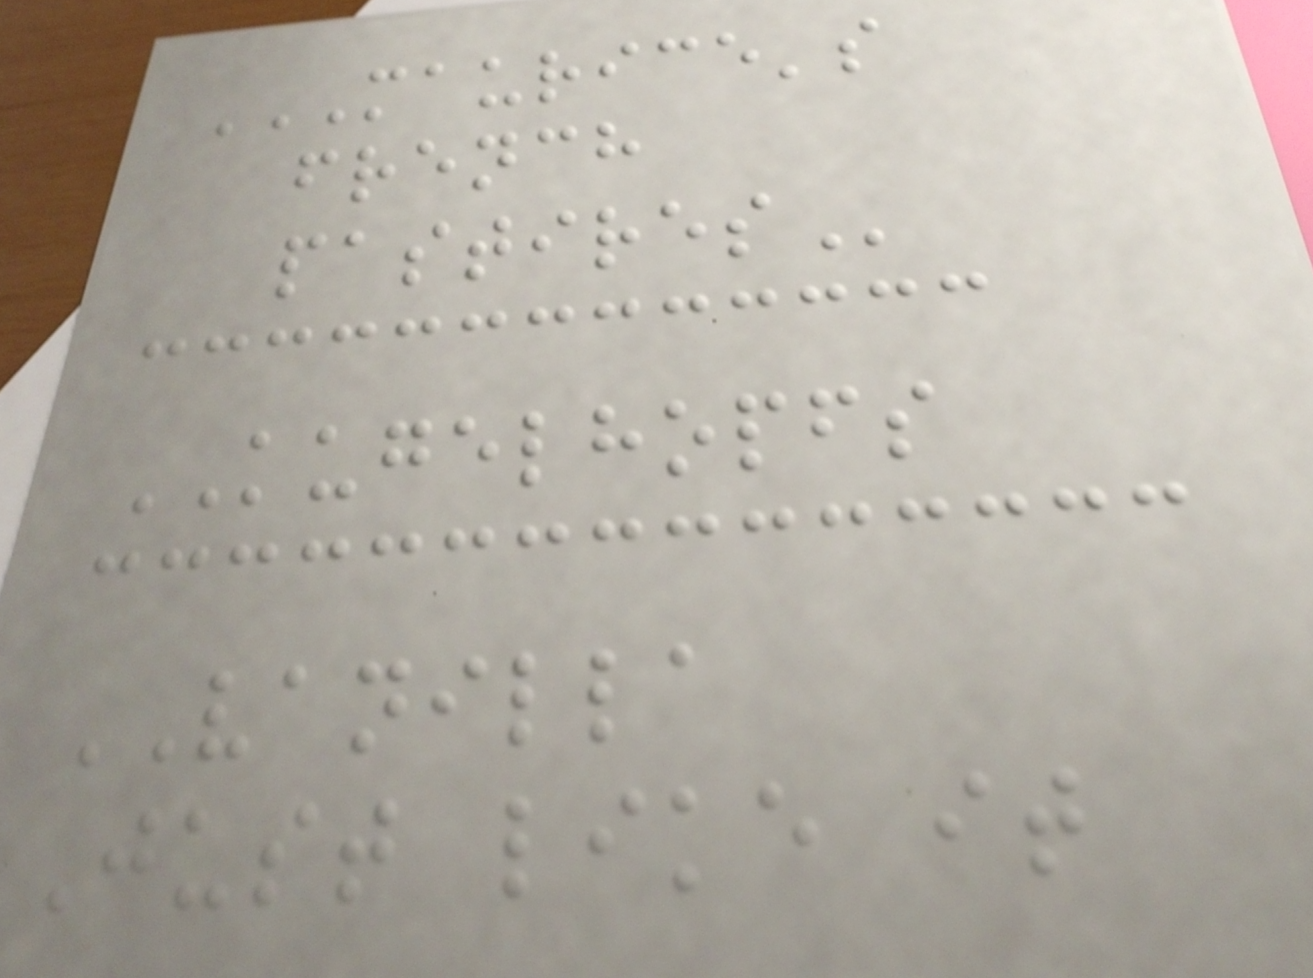MAURICE'S
FRENCH
PASTIRES
KUGELHOPFS
VANILLA
Just like it
